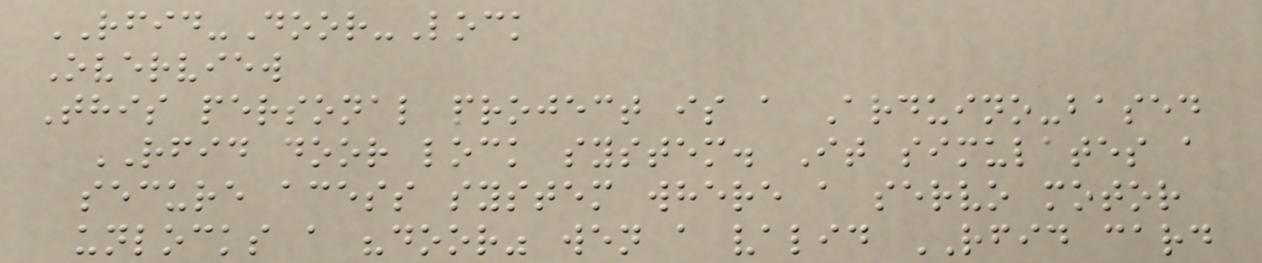RFID-Door-Lock
Overview
This personal project is a Arduino-based
RFID door lock system. It simulates a
secure acess system where a servo motor
unlocks a "door" wen a valid RFID card
